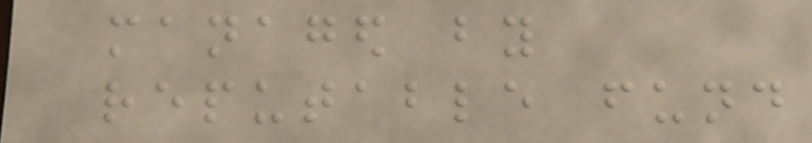managed by
reputable fund
